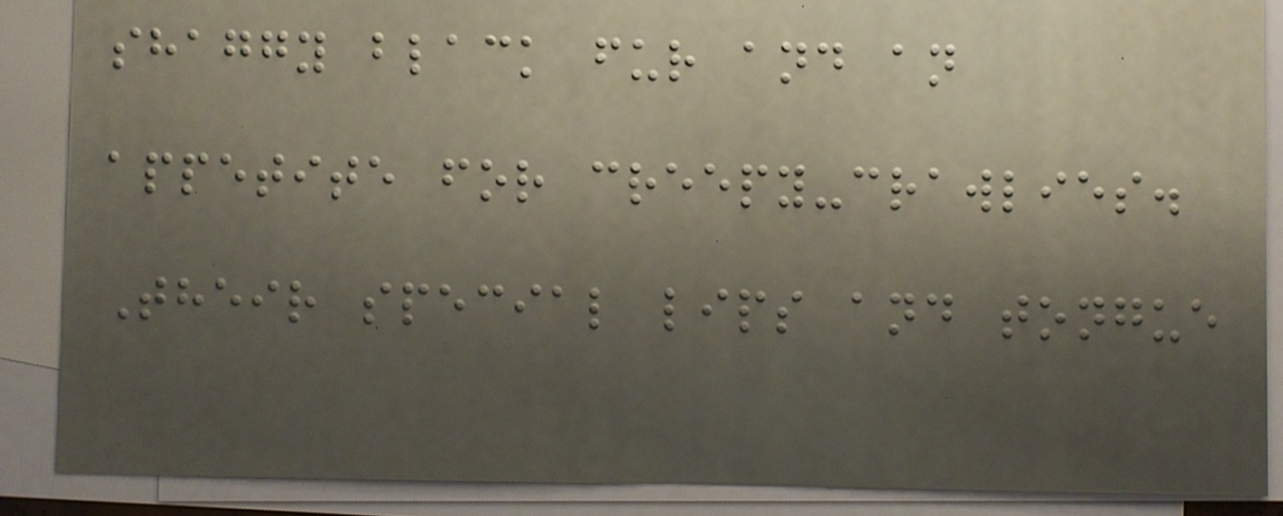shaggy black fur and an
appetite for creepy-crawlies.
Their special lips and tongue
